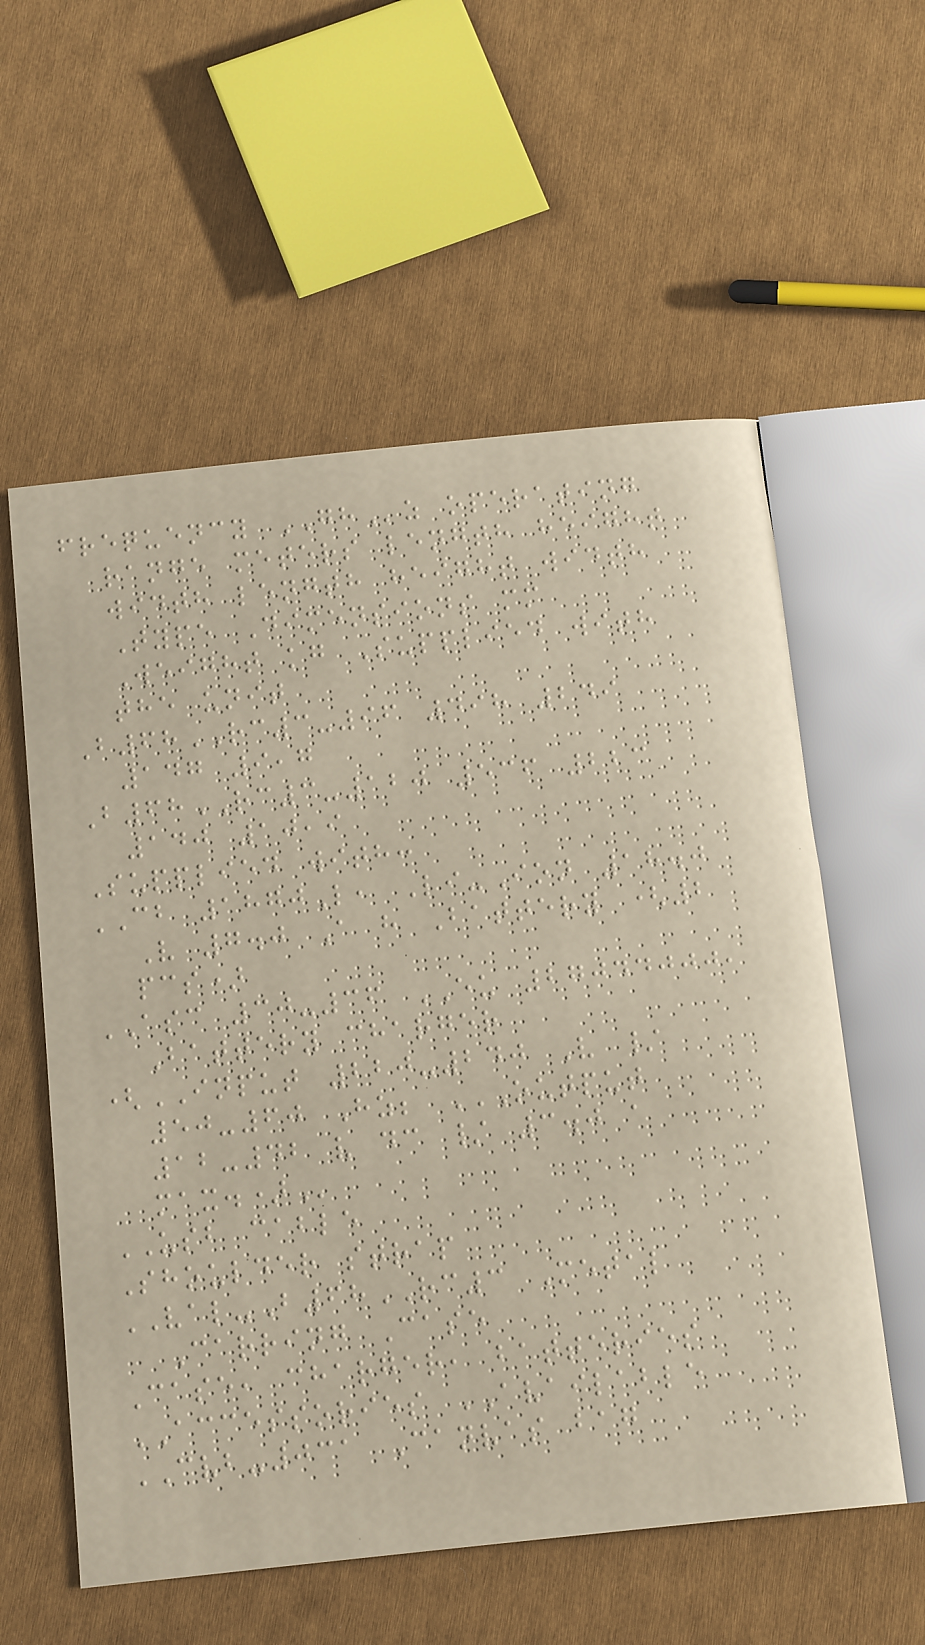frequency GHz operating
range meters length height
width length height width
Type Dimensions mm
Weight kg Supplied with
the unit
B68RC3-96 498 249
147 9,7
B68RC3-120 536 223
140 10,9
Supplied with:
CB 1870L, Li-Ion 18.0
V 7.0 A h Battery (2
pcs)
ASC 30-36 EU 27044000,
Battery charger
(INPUT 220-240 V /
50-60 Hz; OUTPUT
12-42 V DC / 3.0 A
MAX.)
USB cable
Shoulder strap
VAL-B68RC3 Metal
Carring Case
Case, charger, batteries
ACCESSORIES AVAILABLE
CVB-031 Canvas bag
